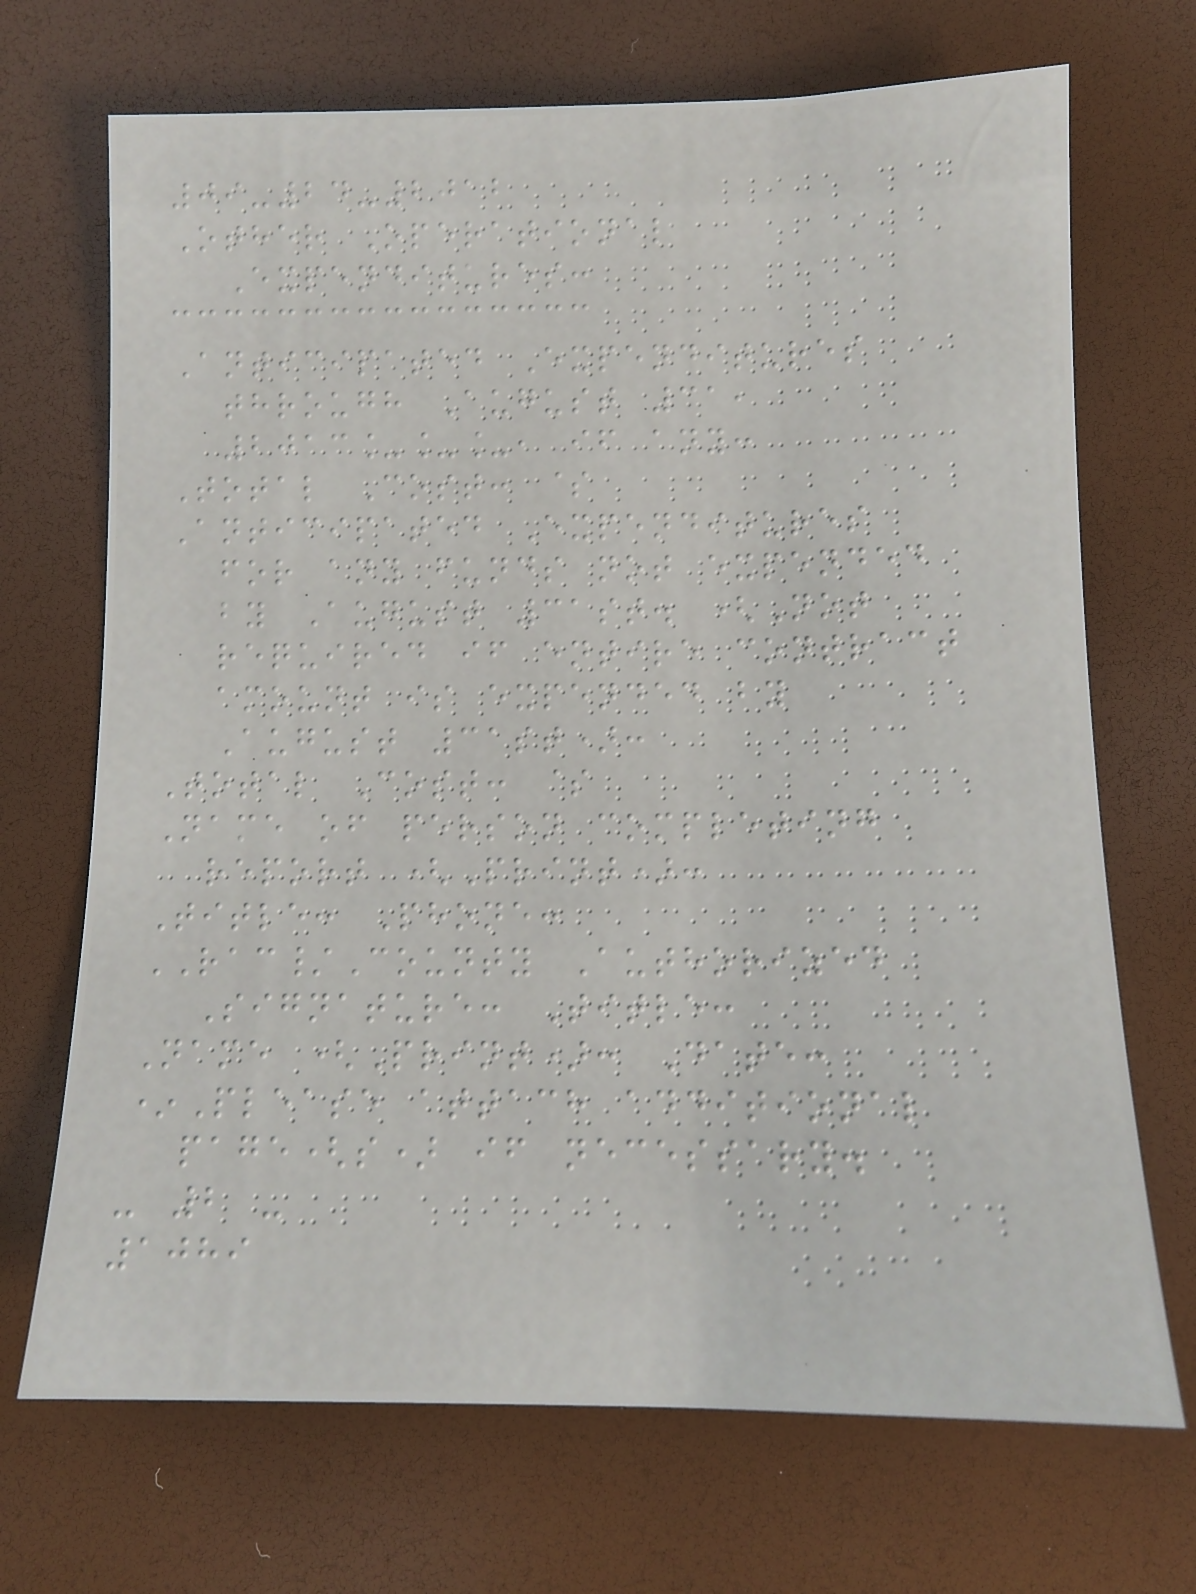09-24-2012
Other Operational
Expenditures:
Anticipated Expenditures
through August 31,
2013___, if any:
Total Cost: $
Anticipated Expenditures
for any funds not expended
by August 31st. (Not
required if entire contract
amount is expended by
August 31st):
Total Cost: $
Name of person completing
report (Print):
Title: Phone:
RAC/County Authorized
Signature: Title:
Name (Print): Date:
*Please attach additional
page(s) if necessary.
- 2 -
1089
